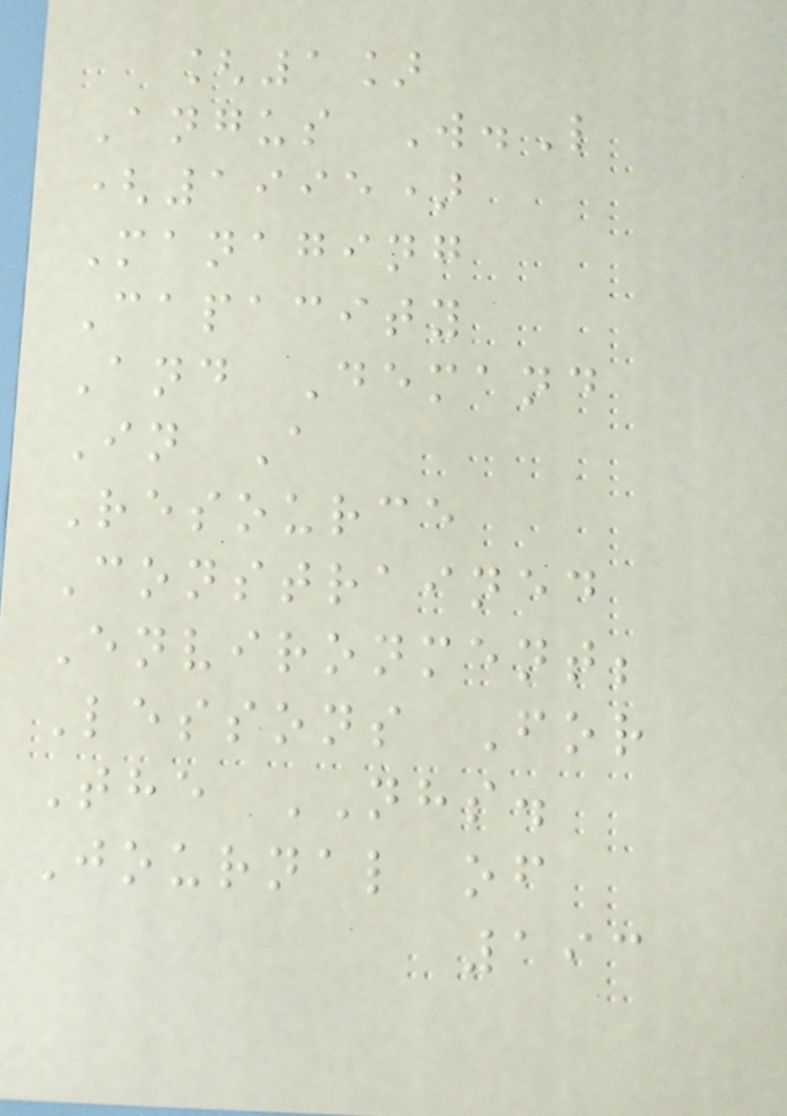[1]
Angus W.L
(1995)
Managing
Capacity
And Demand
In A
Resource
Constrained
Environment;
Lessons For
The NHS.
Journal of
193
